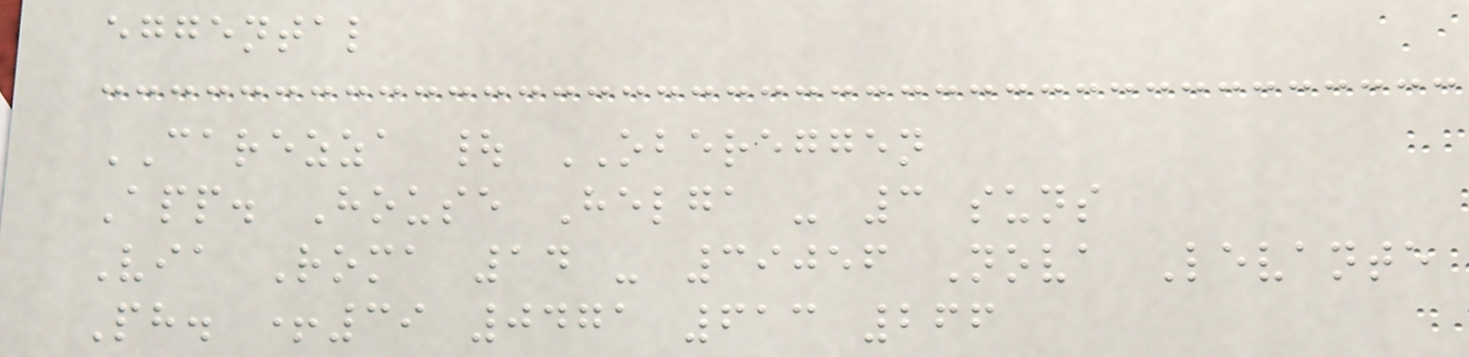eggental
CAREZZA | OBEREGGEN
App. House Helga - 3 suns
Via Roma 14 - 39056 Nova Levante
Ph. +39 0471 613 266
